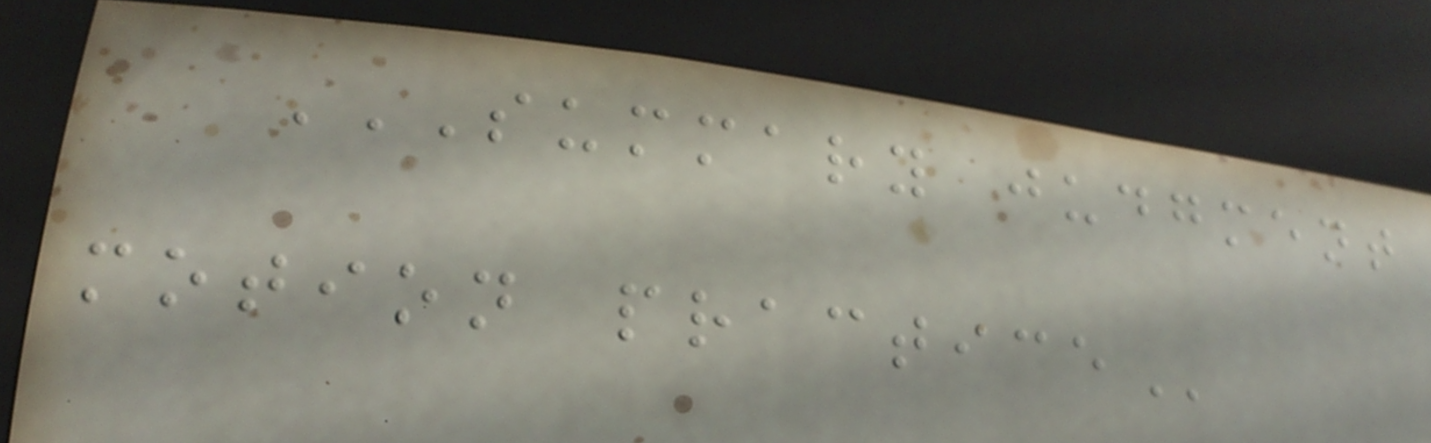SUMMARY JUDGMENT
MOTION PRACTICE
